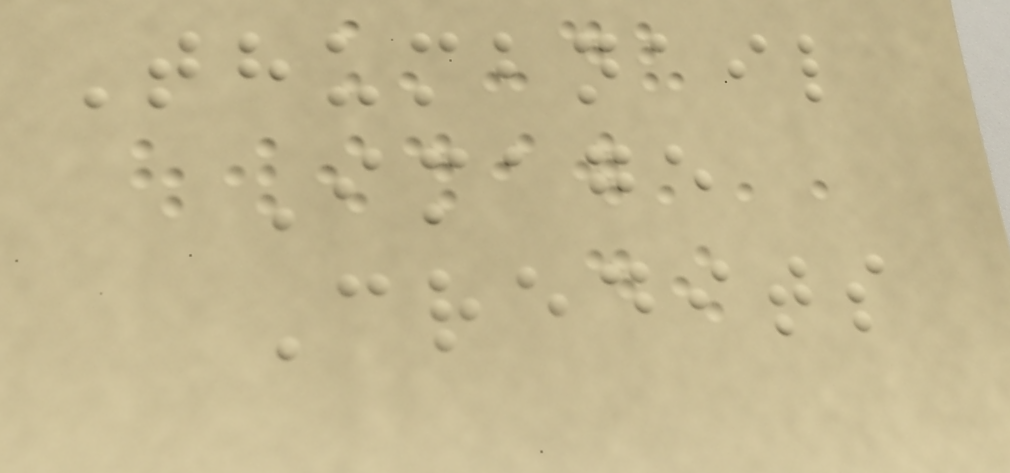Thumbnail
Image
Credits
